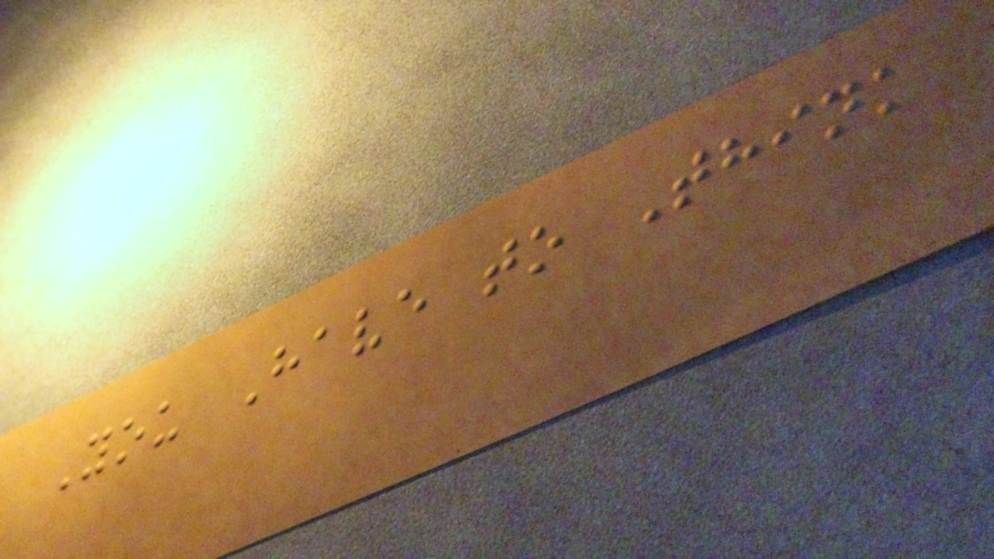You Have to Think
